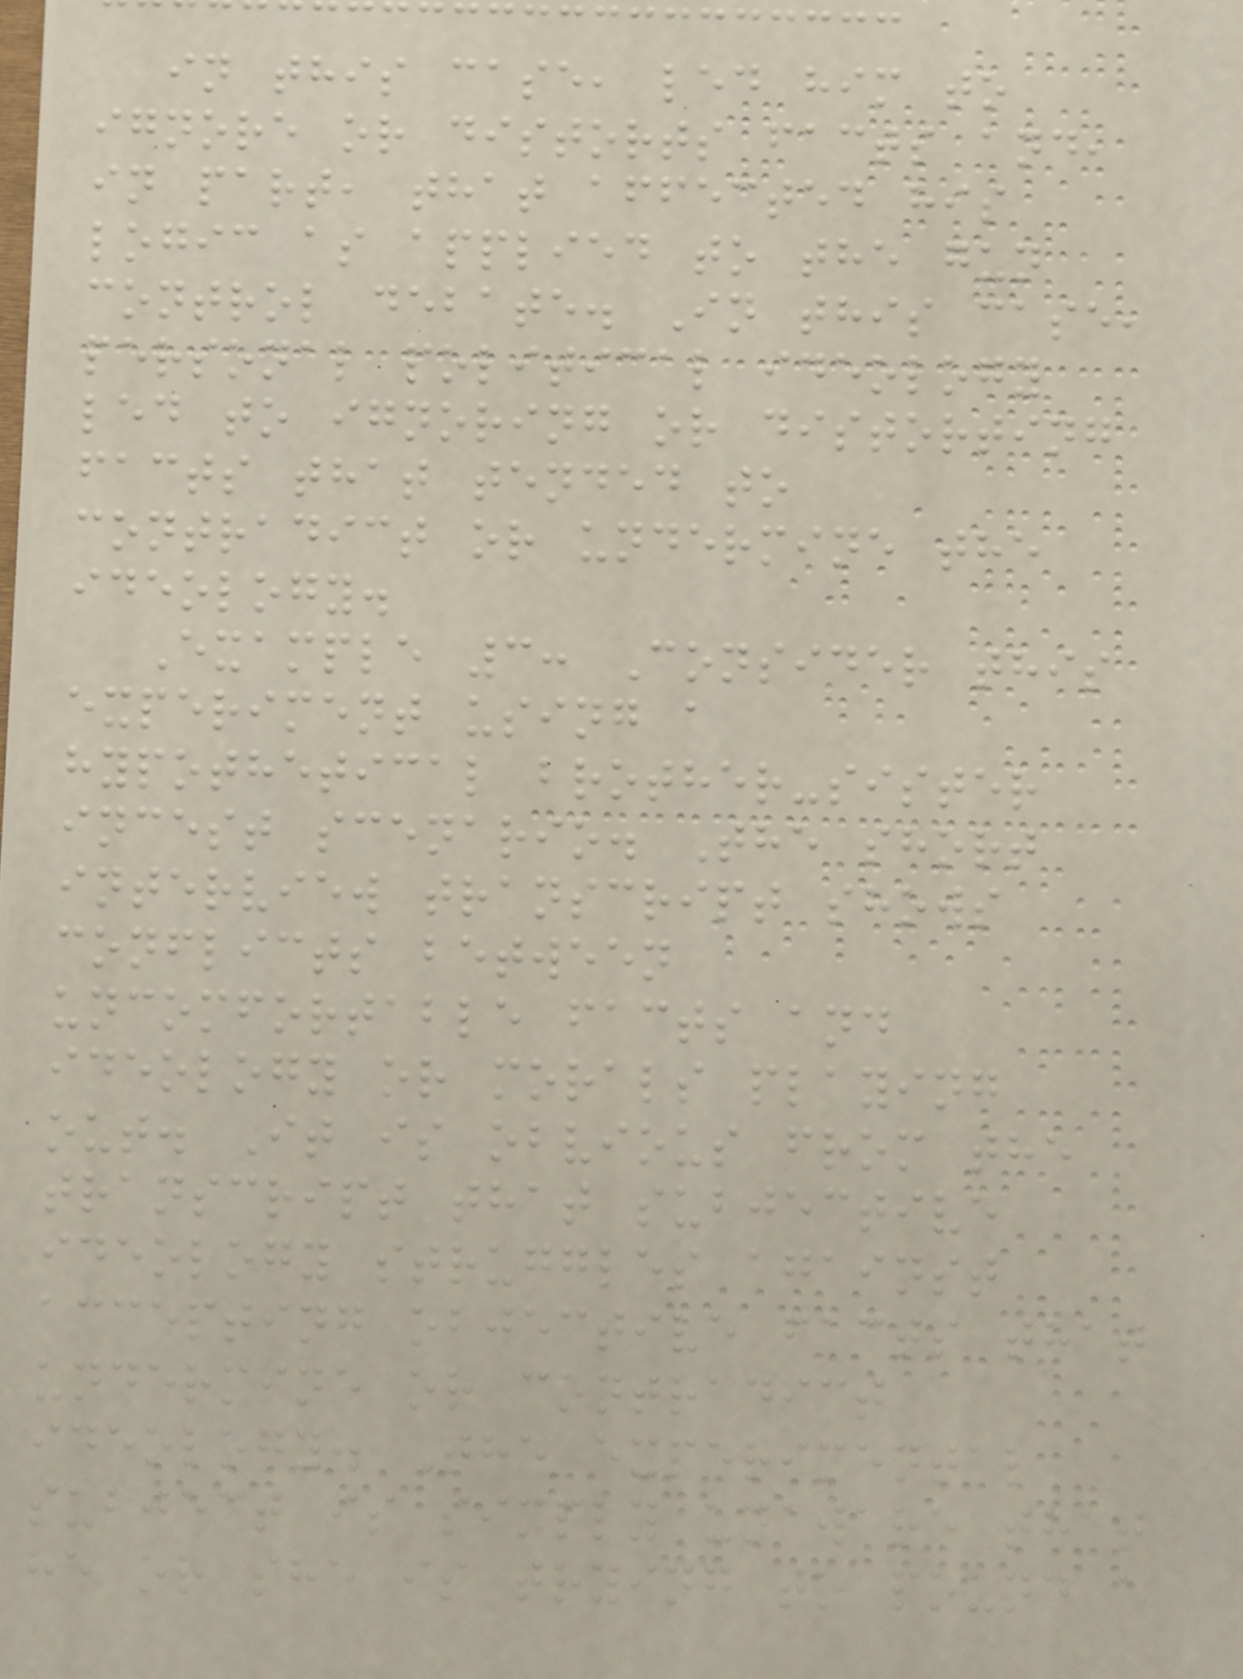in this case, led him to
ignore or distorts facts and,
in part, that affected his
logic as applied to the gun
control debate. In this case,
personal political ideology
led to ignoring or distorting
facts that tended to
contradict or undermine the
ideology.
Example 3: Consider this
experiment using a
hypothetical brother-sister
incest scenario. The short
interview transcript shows
conflicts between
uncomfortable facts and
ideology or morals playing
out. It is obvious from the
transcript that subjective
ideology struggles against
accepting objective facts that
undermine or contradict
ideology. The experimental
subject is simply unaware that
he or she is trying to pound a
